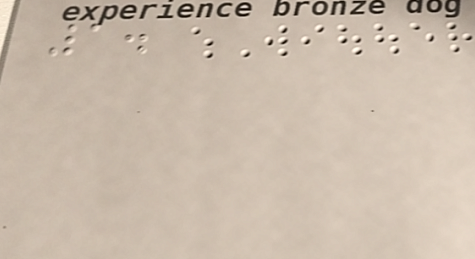1.
